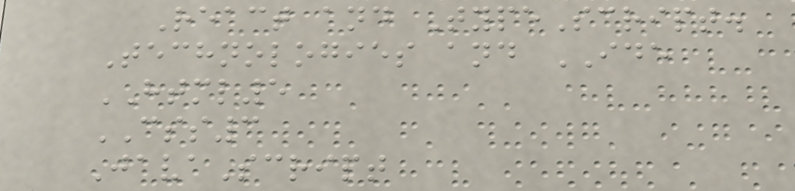React and TypeScript.
Technologies and IDE
HTML5
CSS3
JavaScript
